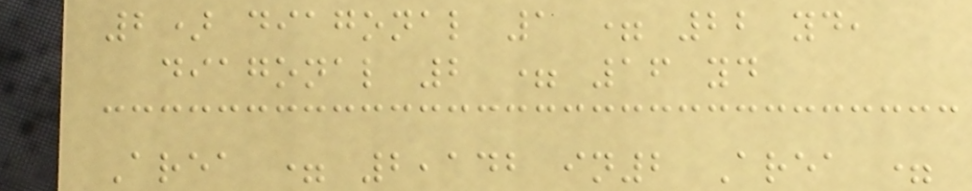2) diagonal 1 = 22 yd,
diagonal 2 = 16 yd
Area = 2,142 in2 Area =
